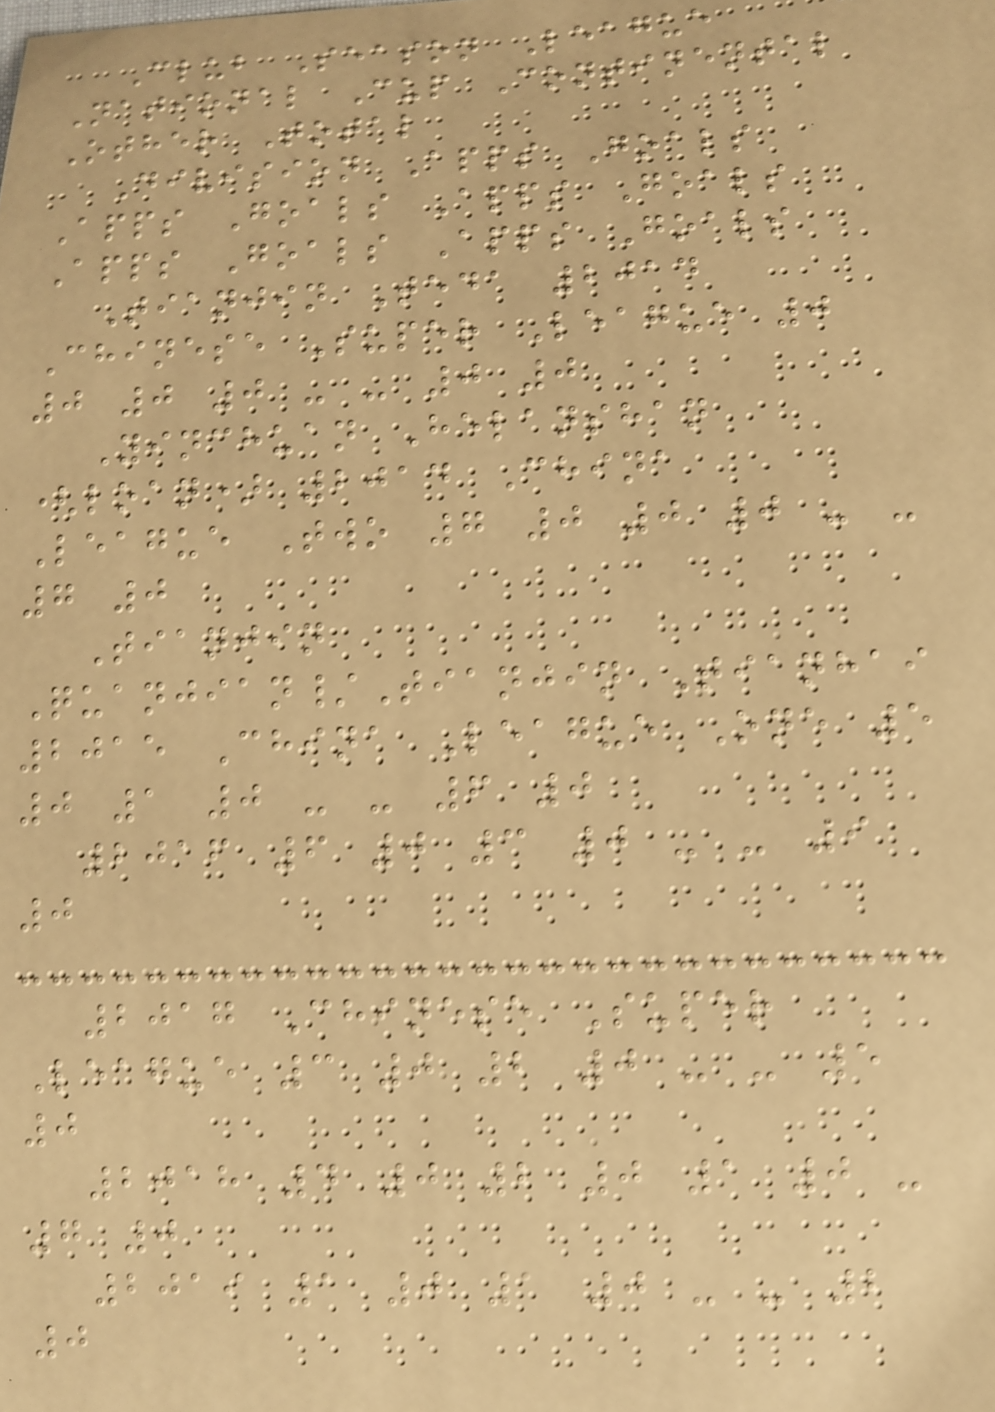Club Season League
National Cup Continental
Other Total
Division Apps Goals
Apps Goals Apps Goals
Apps Goals Apps Goals
Tianjin Teda 2014
Chinese Super League 0
0 0 0 - - 0 0
Yinchuan Helanshan
(loan) 2014 China
League Two 7 0 0 0 - -
7 0
Tianjin
Quanjian/Tianjin Tianhai
2015 China League One 5
0 1 0 - - 6 0
2016 6 0 3 0 - - 9
0
2017 Chinese Super
League 3 0 2 0 - - 5
0
2018 4 0 2 0 1 0 -
7 0
2019 1 0 1 0 - - 2
0
